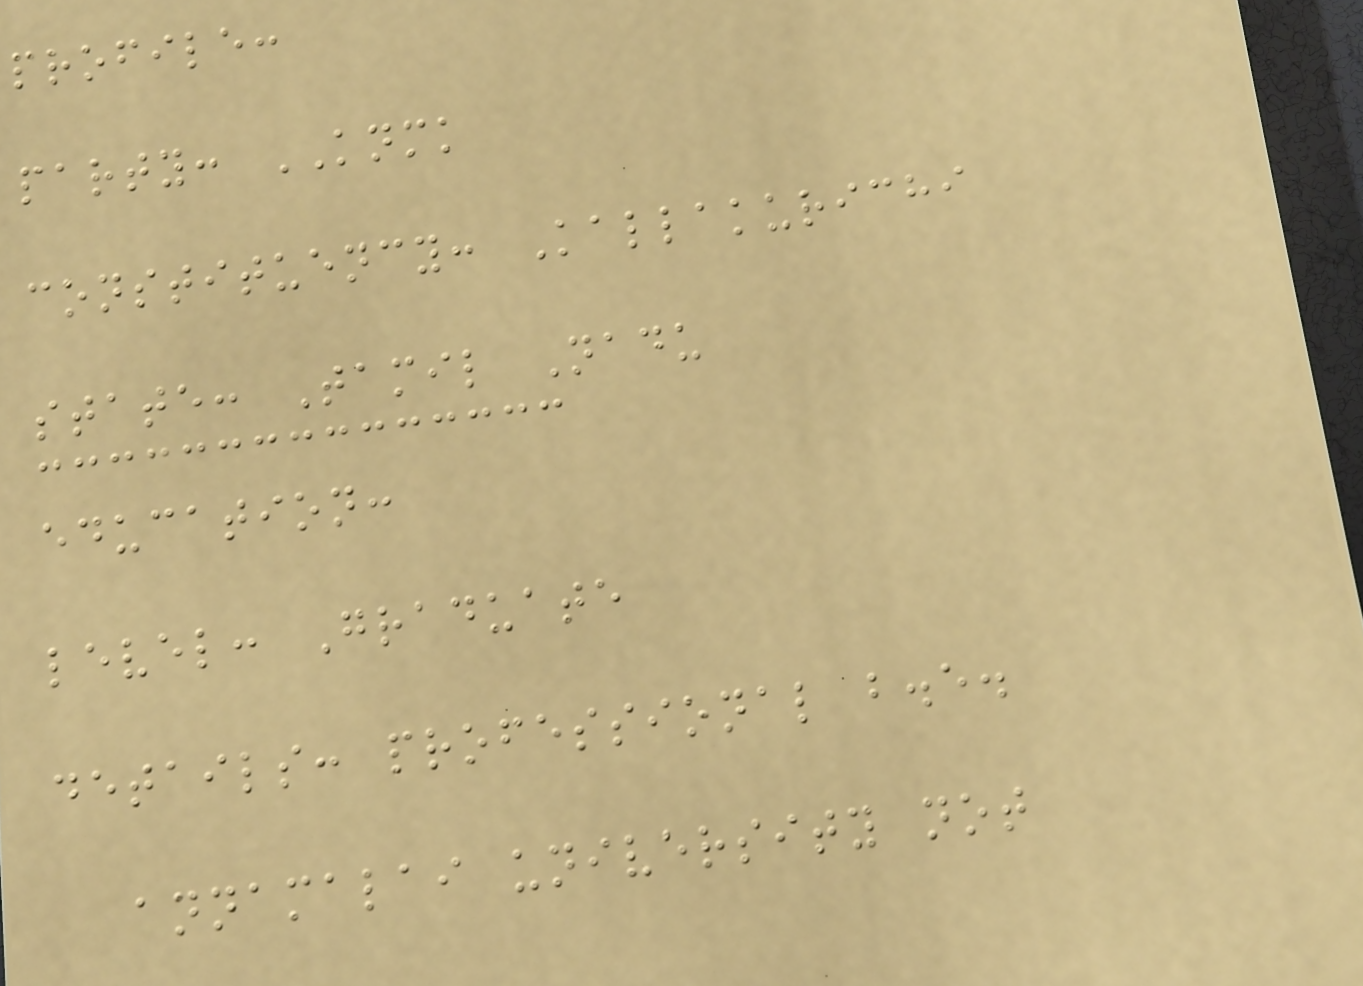profile:
party: KNMK
constituency: Kallakurichi
state: Tamil Nadu
education:
level: Graduate
details: professional b.e.
annamalai university not
